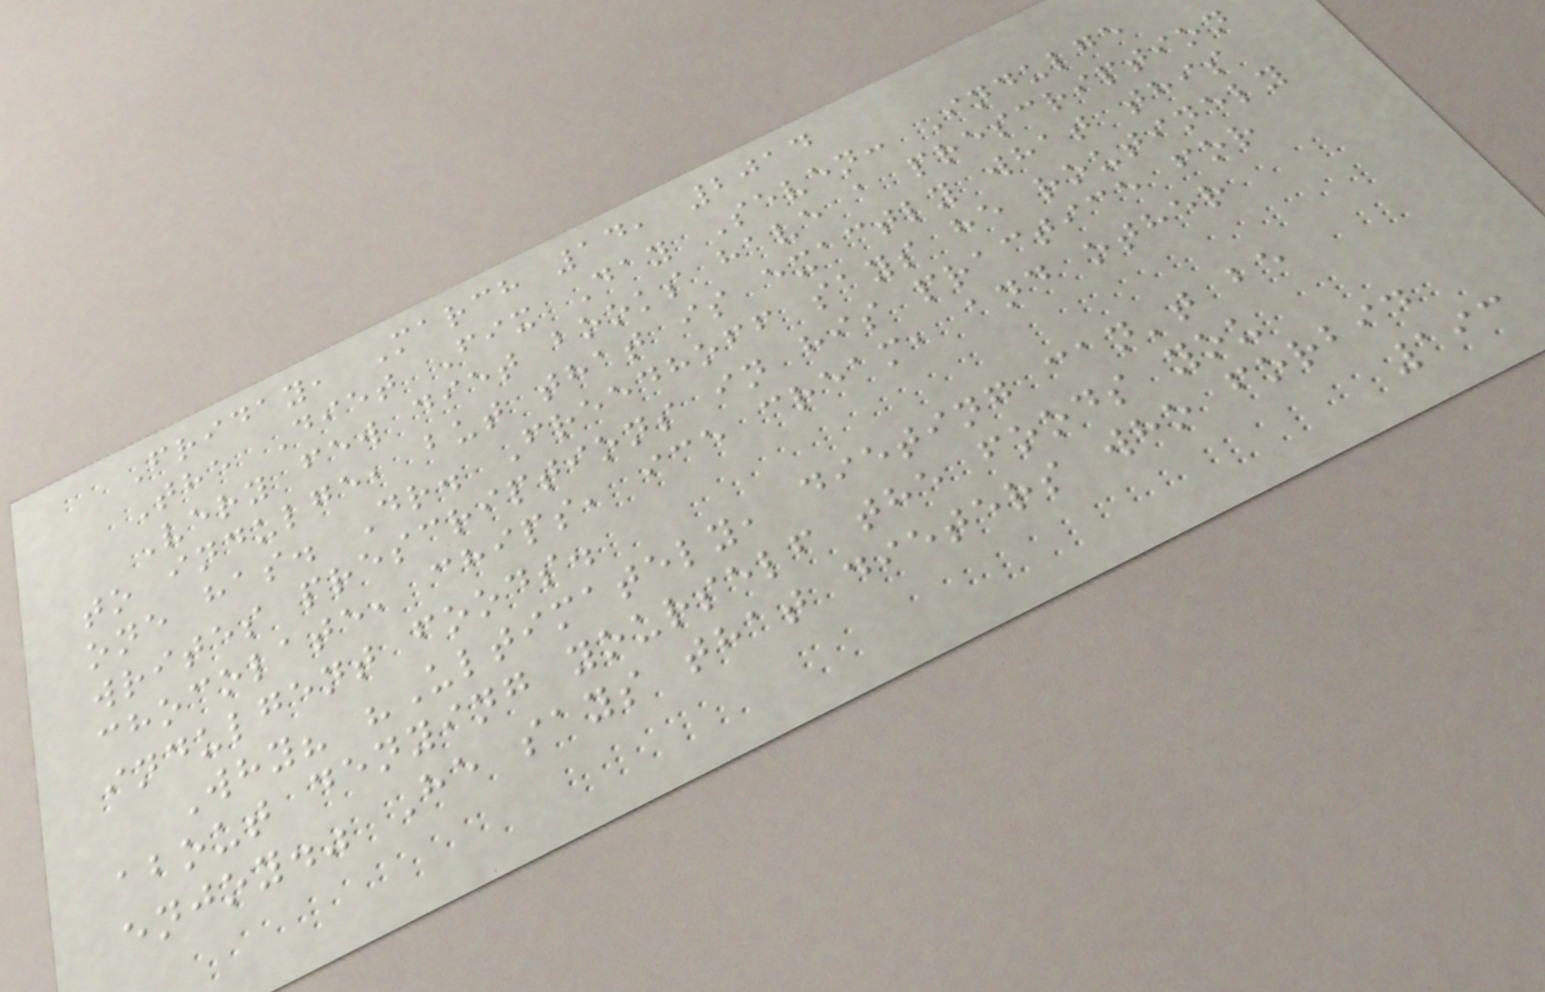Friday, March 14, 2014
The Diet Fix Day Seven: Indulge
Very few diet books have a prescription
to indulge, but that is exactly what this
one has. Dr. Freedhoff says he routinely
writes prescriptions in his practice for
chocolate, chips, ice cream, and other
indulgent foods.
Why? "Ultimately, dieting can't be
about denying yourself the foods you
enjoy." He says that dieters who forbid
193
